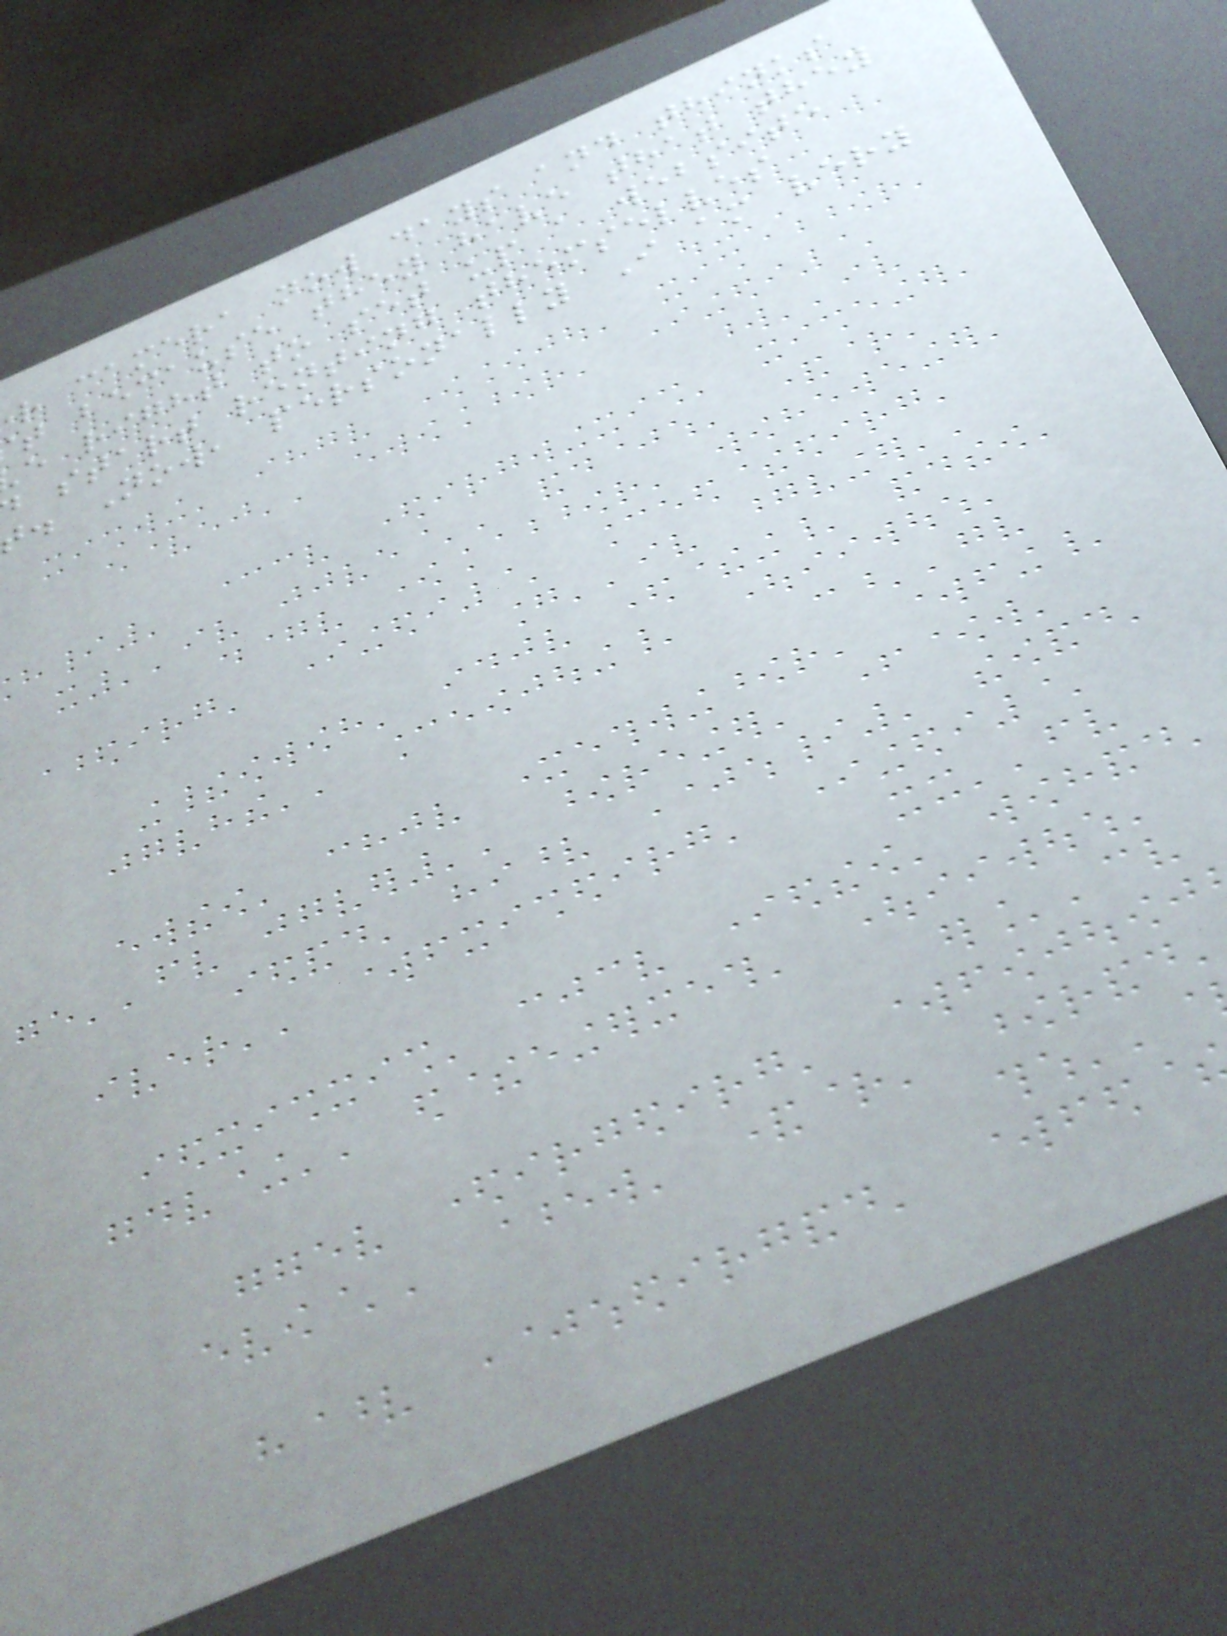r camera now days and thinks
t because they have that they
e right to set up a website
start renting themselves
. Now, personally I am very
